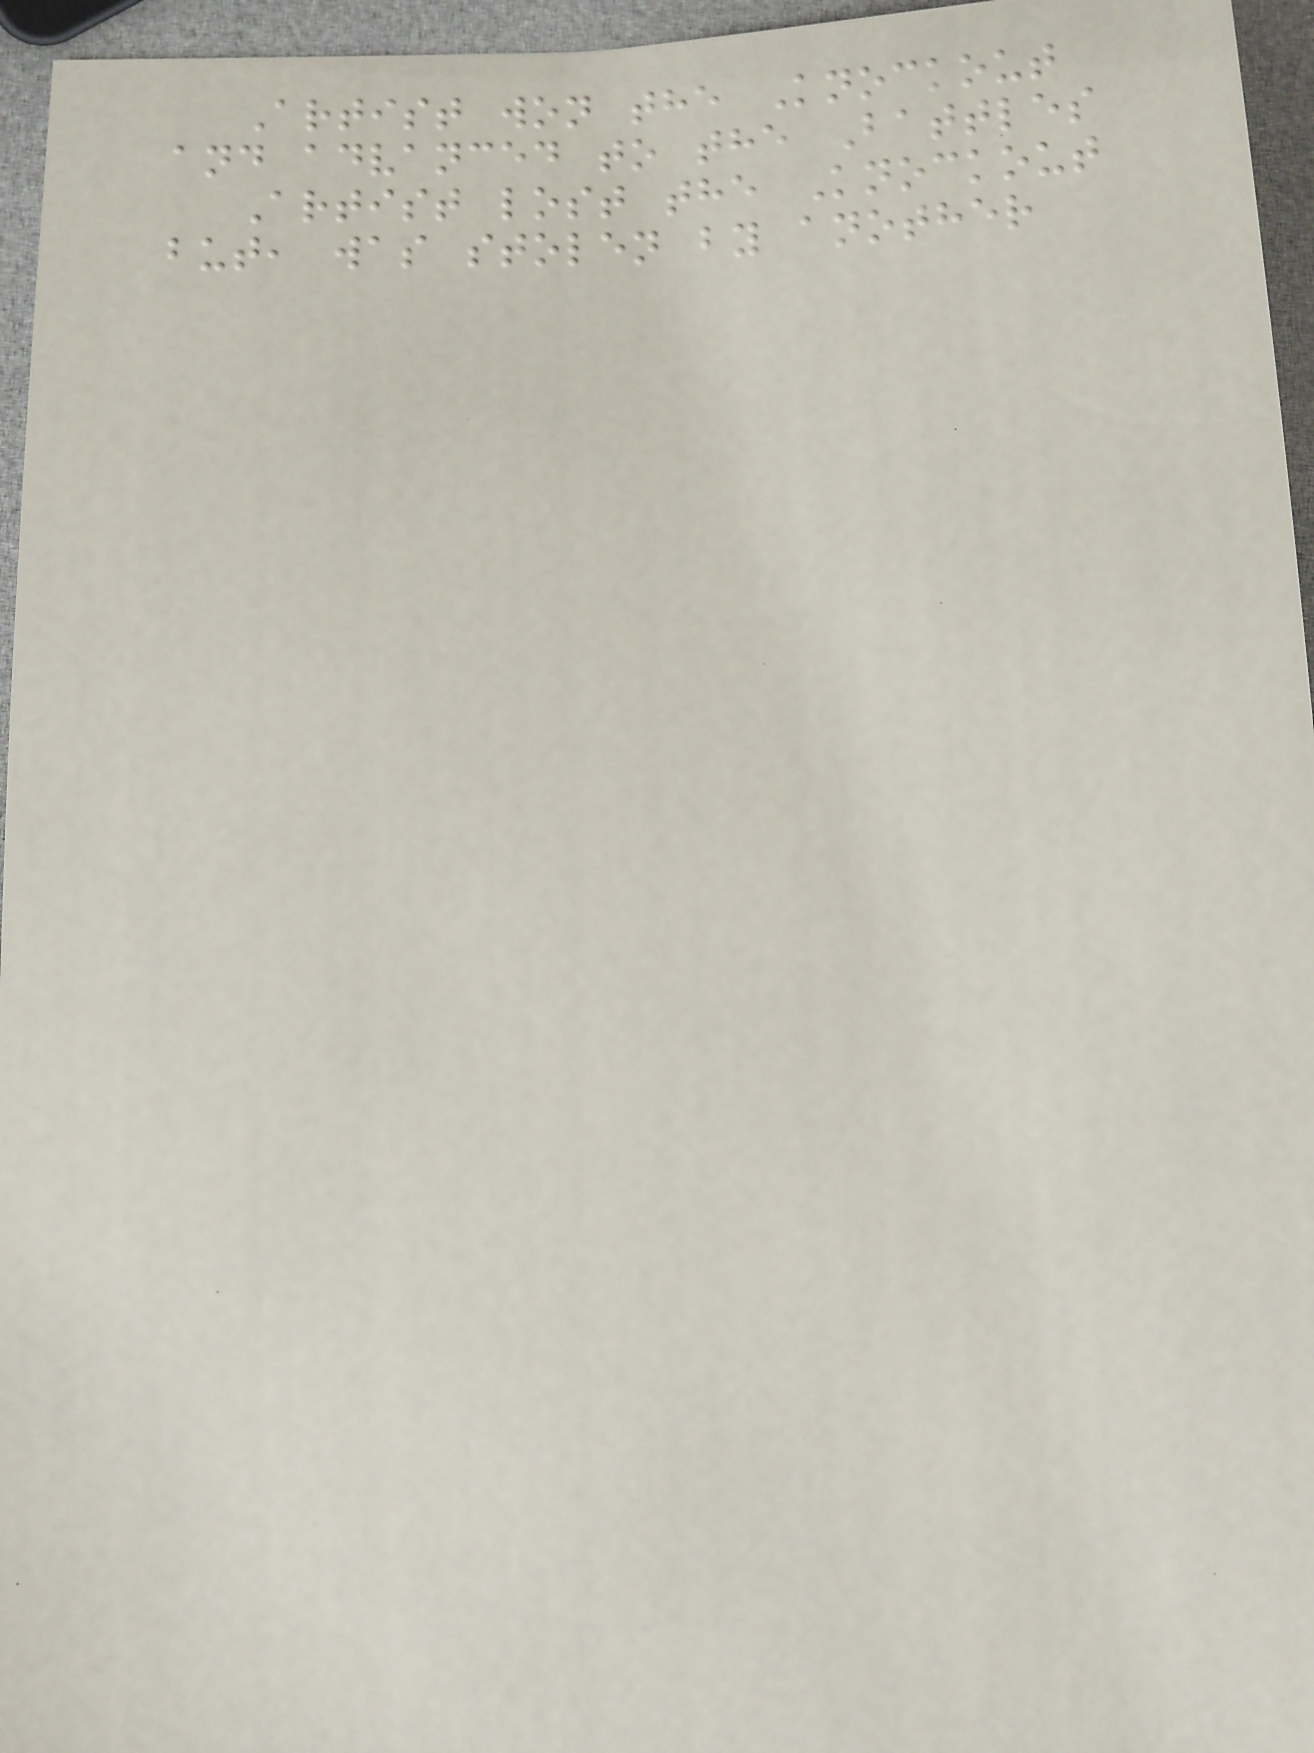Artist won the Knockout
and advanced to the Battles
Artist lost the Knockout
but, was stolen by another
